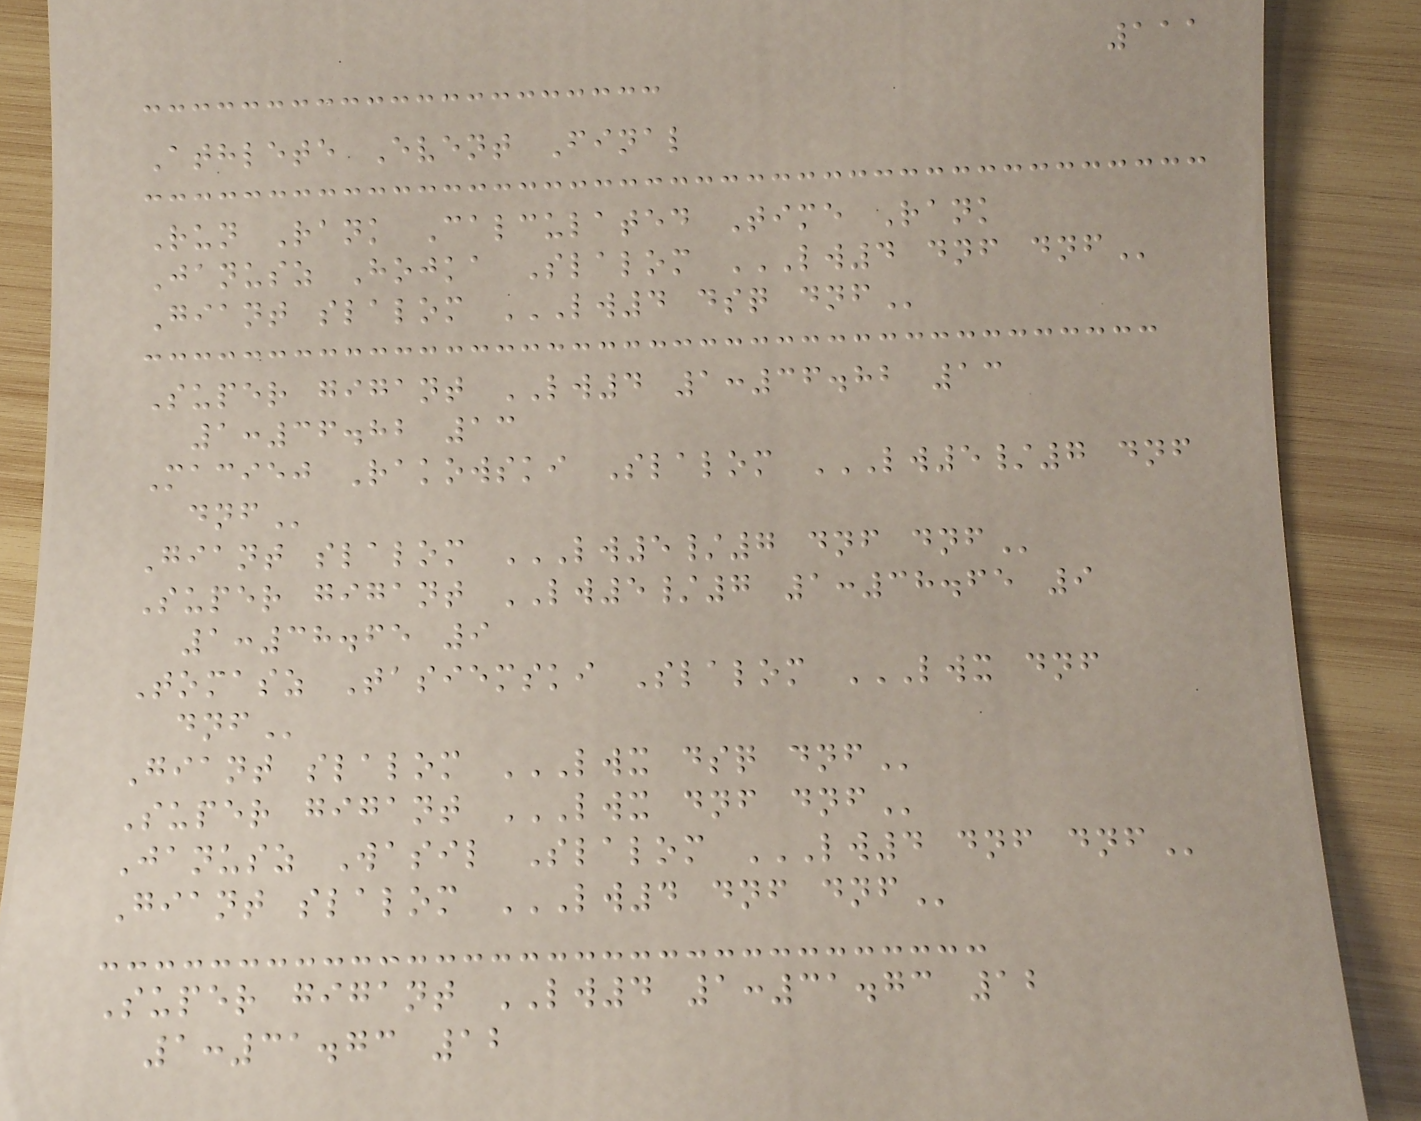111
Athlete Event Final
Run Rank Calculated Time Rank
Janusz Hojka Slalom LW4 DNF DNF
Giant slalom LW4 DSQ DNF
Super gigant LW4 1:36.82 13
1:36.82 13
Maciej Rakowski Slalom LW5/7 DNF
DNF
Giant slalom LW5/7 DNF DNF
Super gigant LW5/7 1:38.65 9
1:38.65 9
Tomasz Tasiemski Slalom LWX DNF
DNF
Giant slalom LWX DSQ DNF
Super gigant LWX DNF DNF
Janusz Wasil Slalom LW4 DNF DNF
Giant slalom LW4 DNF DNF
Super gigant LW4 1:31.73 12
1:31.73 12
